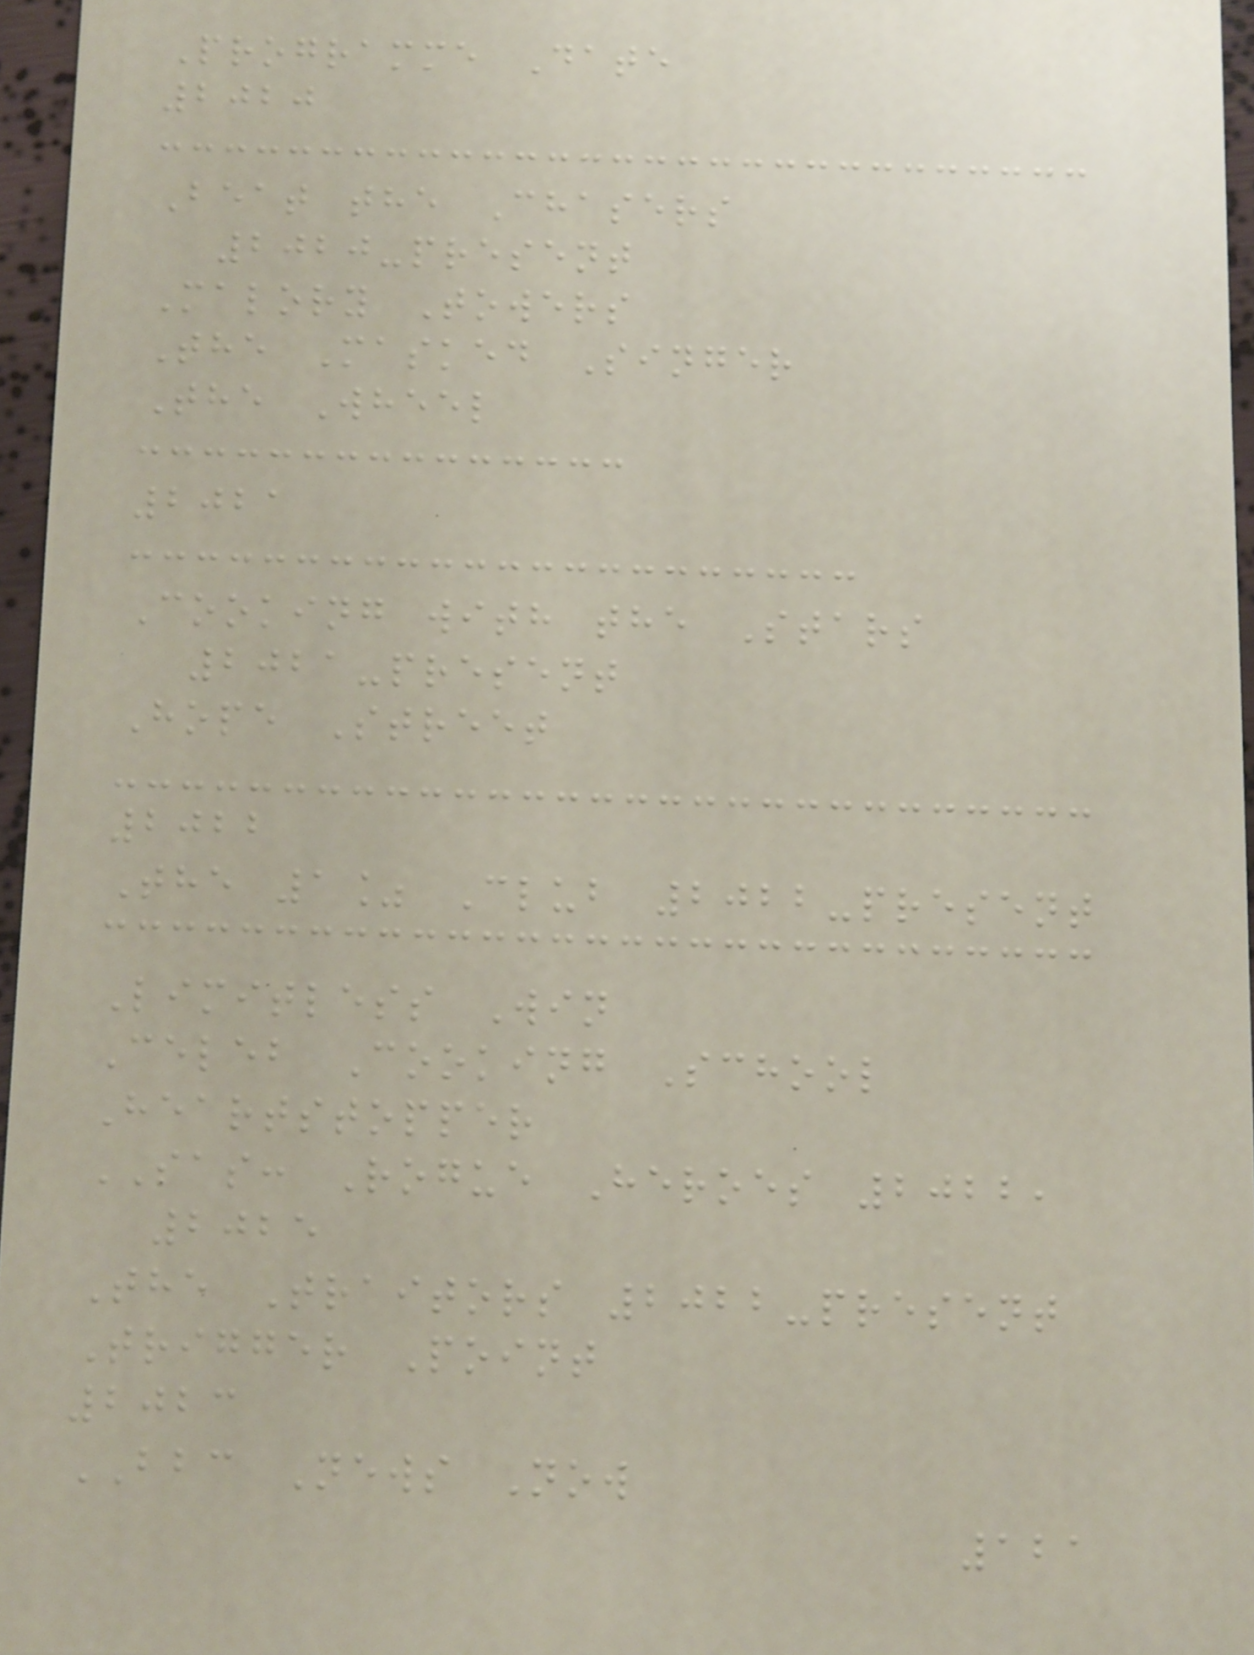Programme Date
2020
Beat the Chasers
2020-present
Malory Towers
The Masked Singer
The Wheel
2021
Cooking with the Stars
2021-present
Hope Street
2022
The 1% Club 2022-present
Limitless Win
Celeb Cooking School
Heartstopper
SAS: Rogue Heroes 2022,
2025
The Traitors 2022-present
Trigger Point
2023
BBC News Now
121
